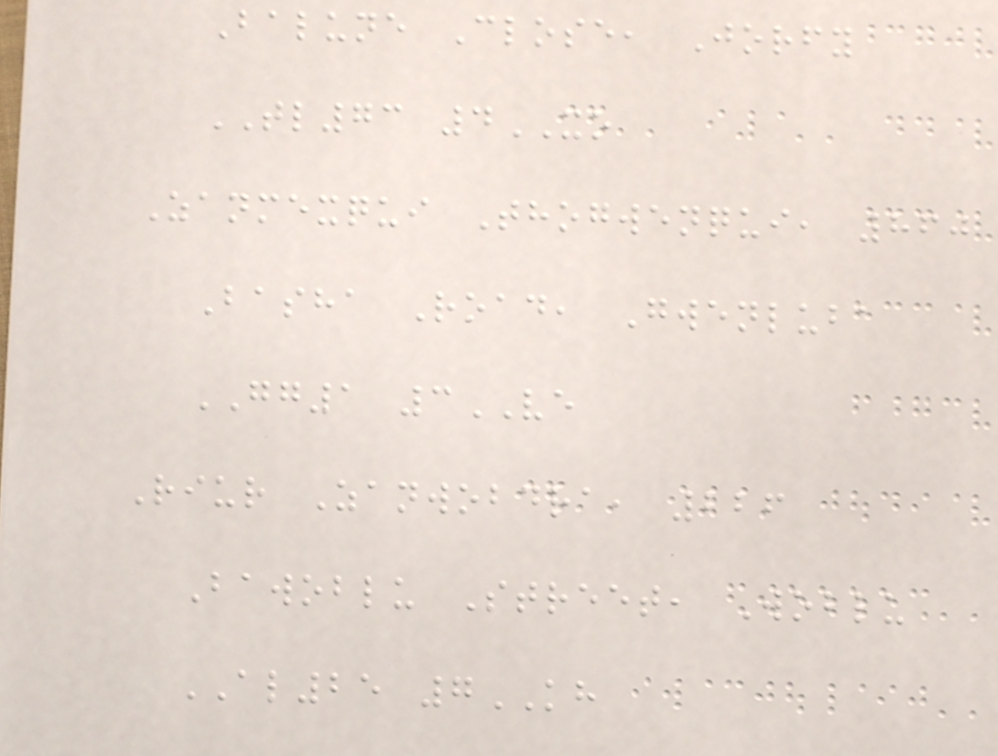Balune Close, Jorfy
TL73 4XO
Zanmexqui Thogwenqui, 860
Basha Road, Gwenluba
GG1 3VE
Riur Zanwobdra, 226
Bawoblu Street, Woblu
AL25 7KH
